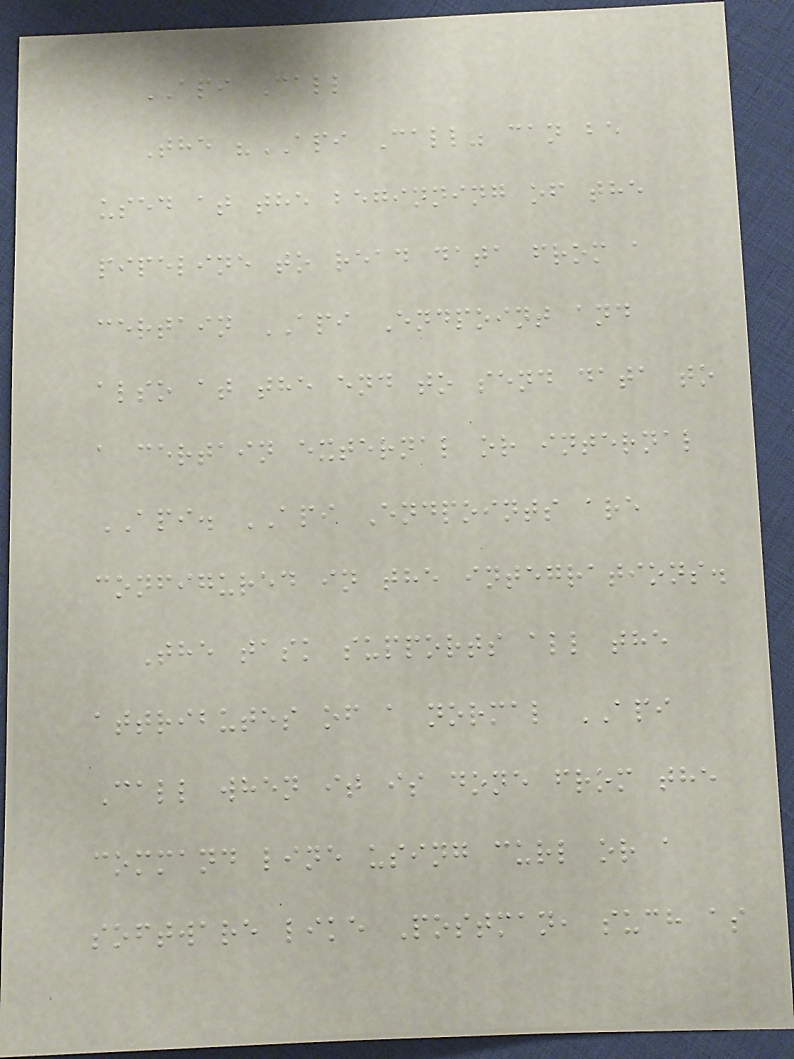API Call
The "API Call" can be
used at the beginning of the
pipeline to read data from a
certain API Endpoint and
also at the end to send data to
a certain external or internal
API. API Endpoints are
configured in the integrations.
The task supports all the
attributes of a normal API
Call when it is done from the
command line using curl or a
software like Postman, such as
